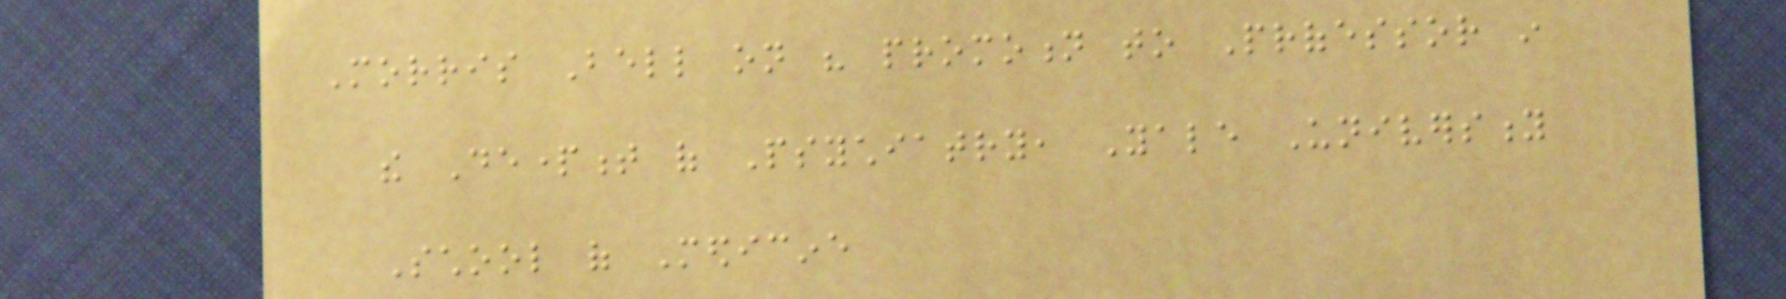Morris Bell on his promotion to Professor in
the Department of Psychiatry, Yale University
School of Medicine
